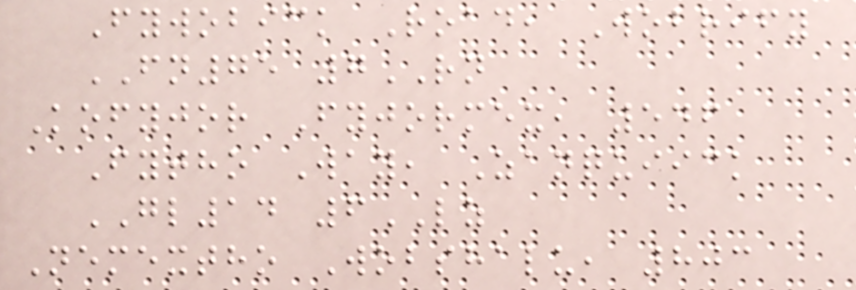Fywobick Road, Wobrify
FN75 7RN
Kofyjor Fyjormex, 546
Fytho Way, Zanquiick
GL14 6LZ
Nemextho Wobshalu, 803
